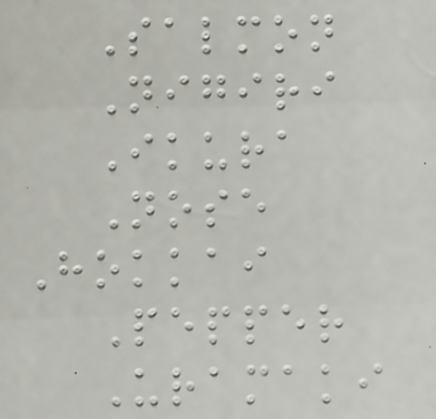Salmon
Nigiri
Ikura
Nose
Hokkai
Pepper
Uramaki
